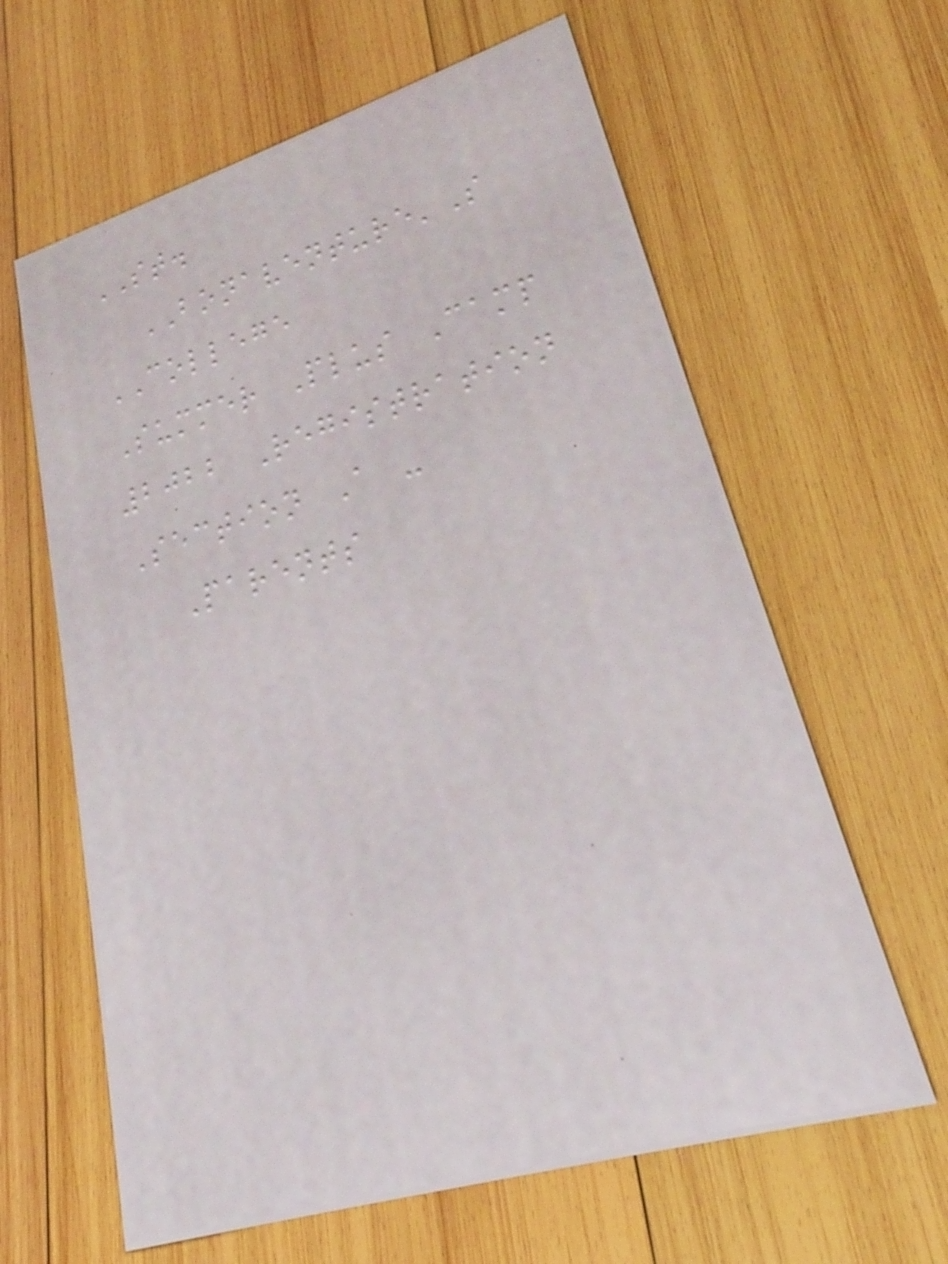ST.
BONAVENTURE'S
COLLEGE
Summer Plus Camp
2022 Registration
Section A -
Parents
